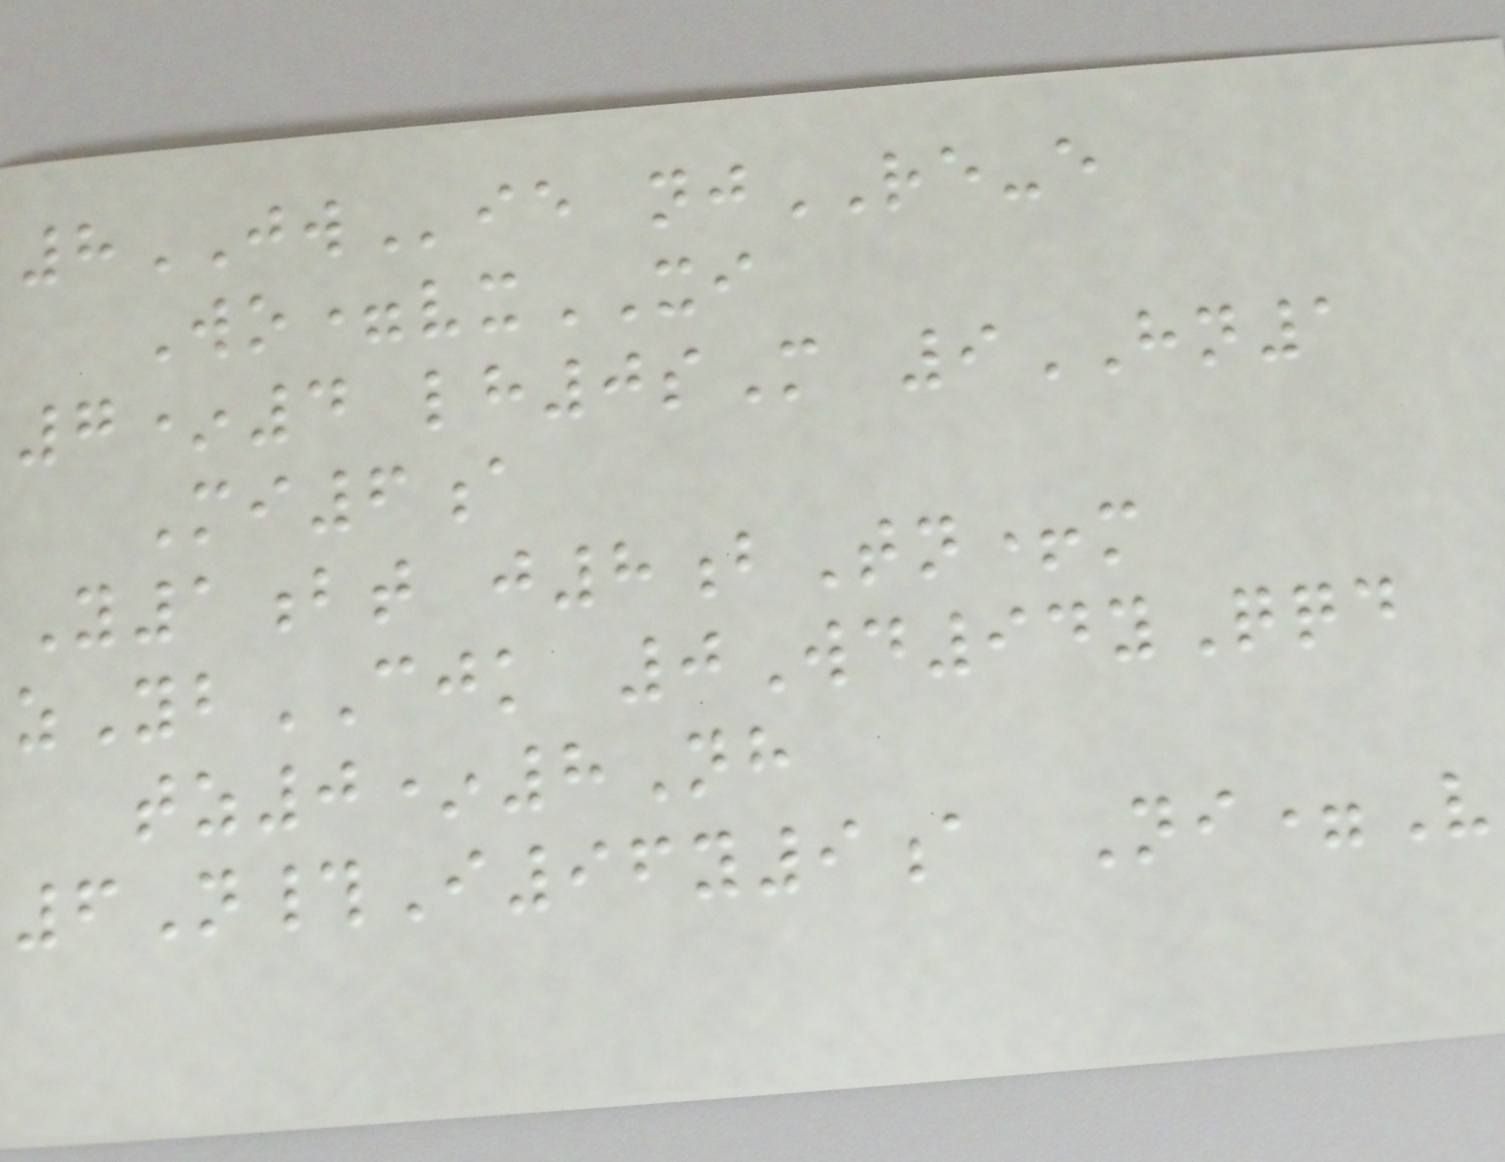8JWie njRE-e
Wo=vxXI
7*4 lh0sM 9HN1
Mi6a
Y1bt j8bTn+m
zYbCJK 0Wd94yQqd
tz0*8Nh
6N#I96y9a Ni=V
